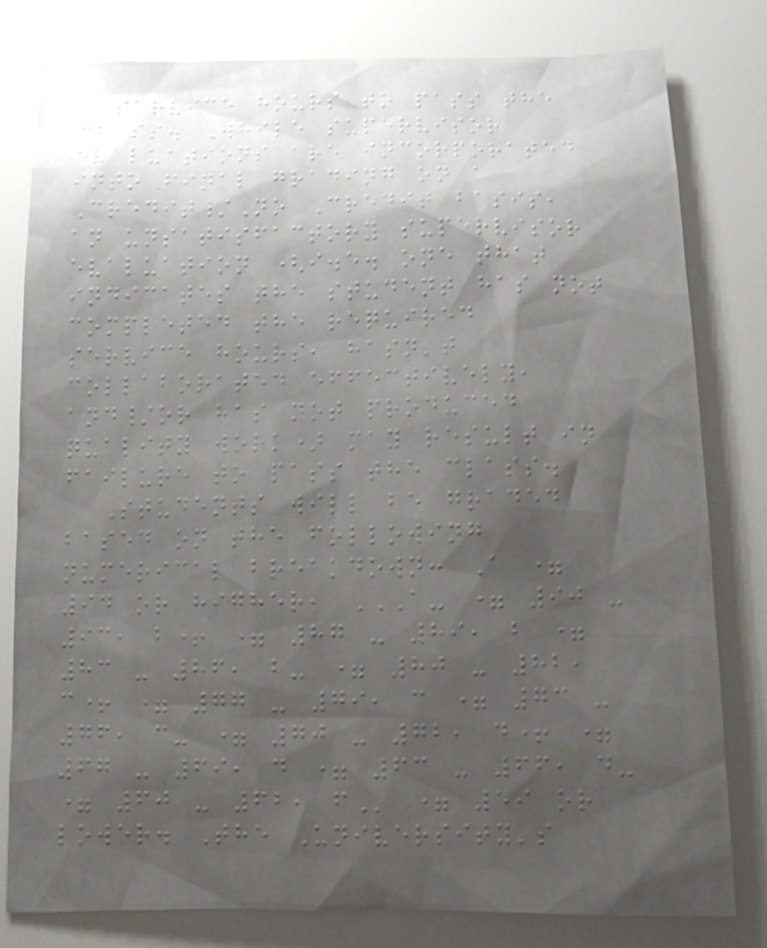service hours to pass the
class. While supervisor
evaluations are incorporated
into final grading on a
Credit/No Credit basis,
an unsatisfactory supervisor
evaluation (i.e. one that
indicates the student has not
completed the required
service hours, hasn't
collaborated effectively,
and/or has not produced
quality work) may result in
failure to pass the class.
Students will be graded
based on the following
numerical breakdown: A =
94 or higher, A- = 90 -
93, B+ = 87 - 89, B =
83 - 86, B- = 80 - 82,
C+ = 77 - 79, C = 73 -
76, C- = 70 - 72, D+ =
67 - 69, D = 63 - 66, D-
= 60 - 62, F = 59 or
lower. The University's
